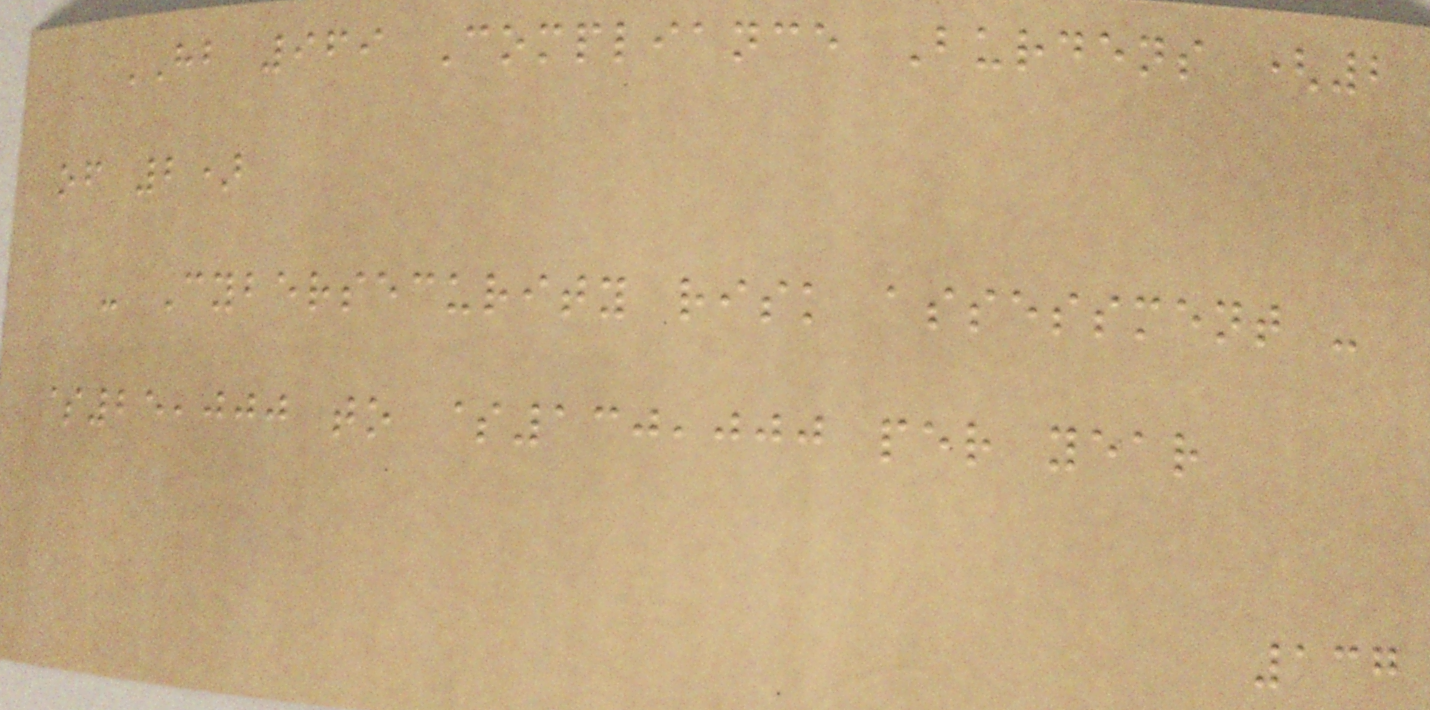HB 969 Compliance Burdens (2
of 2)
- Cybersecurity risk assessment -
$25,000 to $130,000 per year
137
